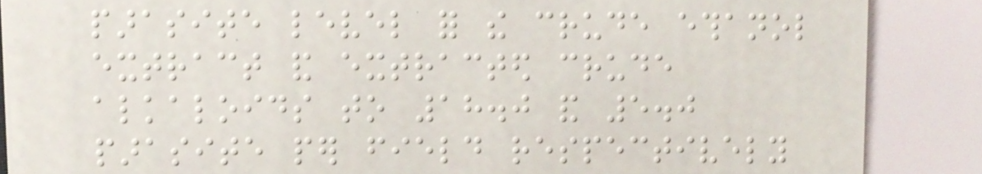parasite level for the crude ethanol
extract and extracted crude
alkaloids to 18.0 and 5.0
parasite per field respectively
